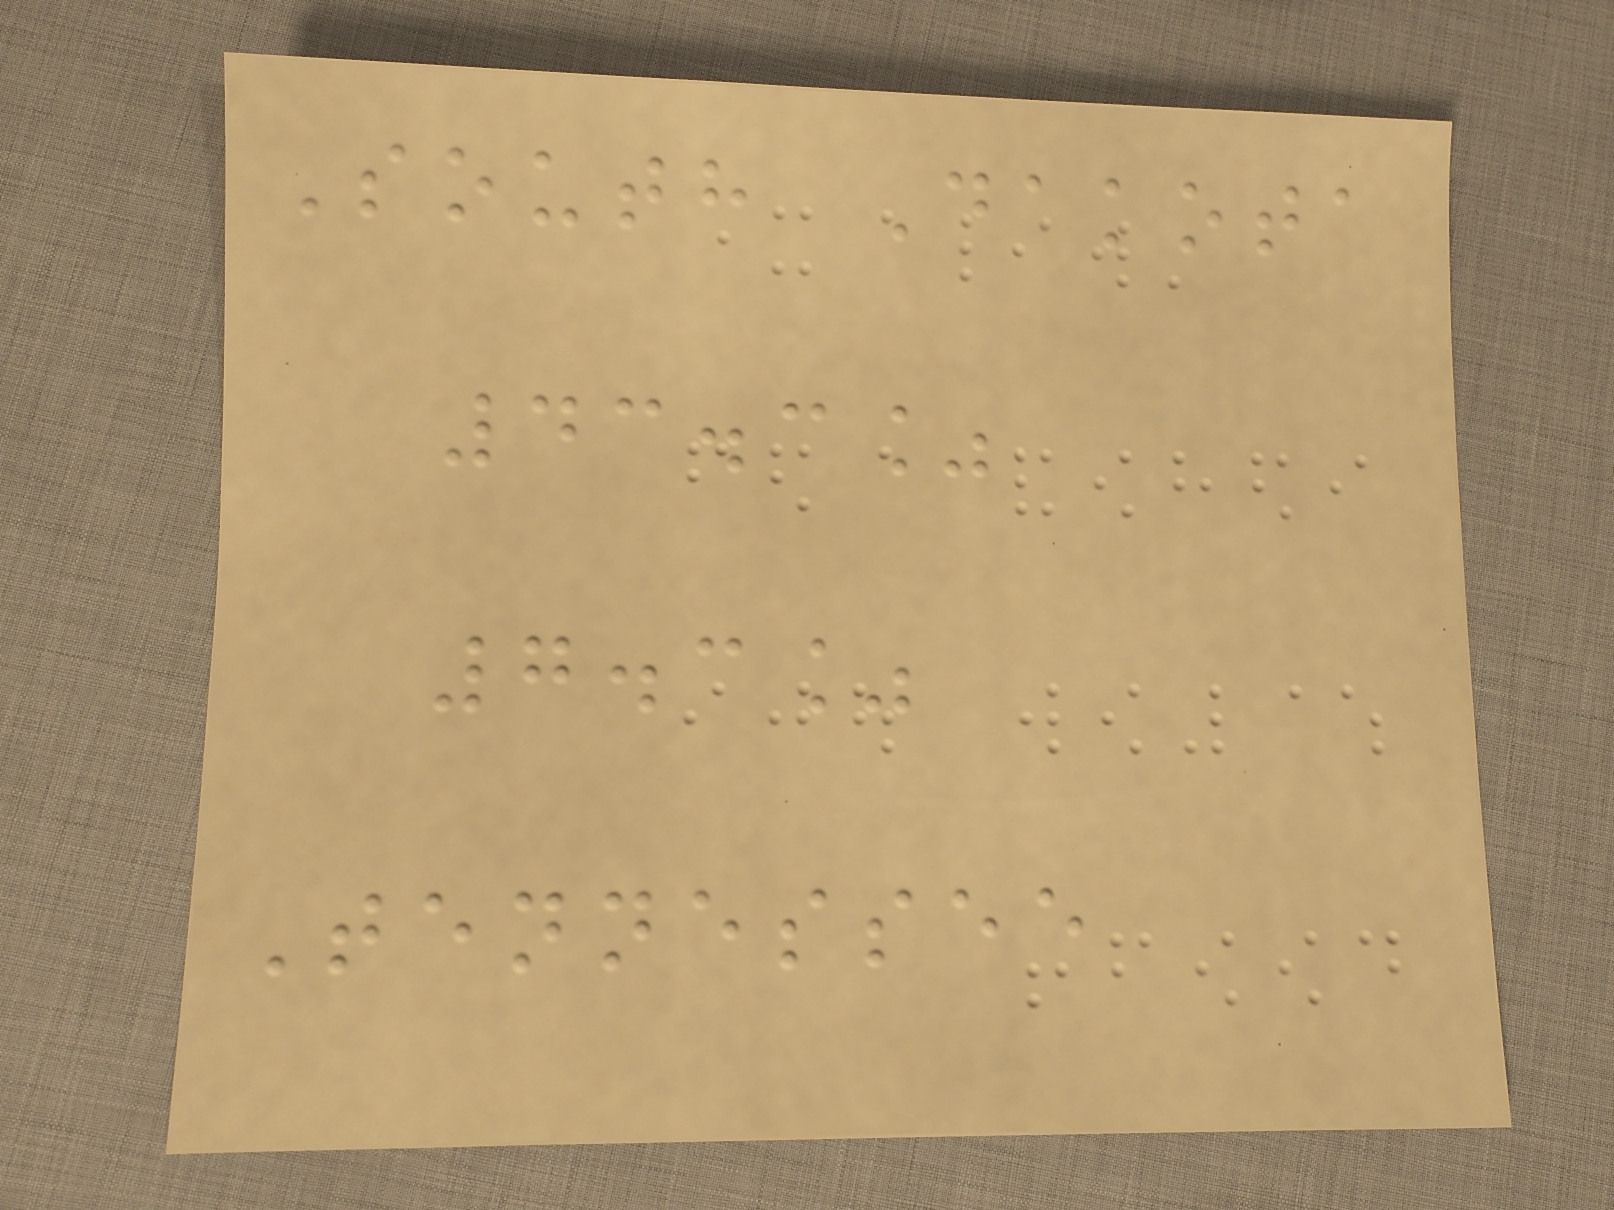South Dakota
43.3%
7.3%
Tennessee
